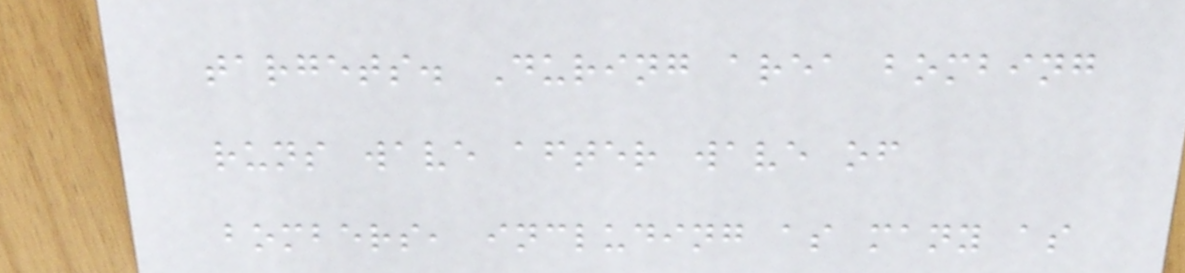targets. During area bombing
runs wave after wave of
bombers, including as many as
